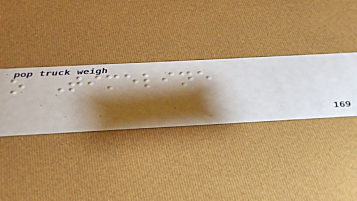o Timeline
